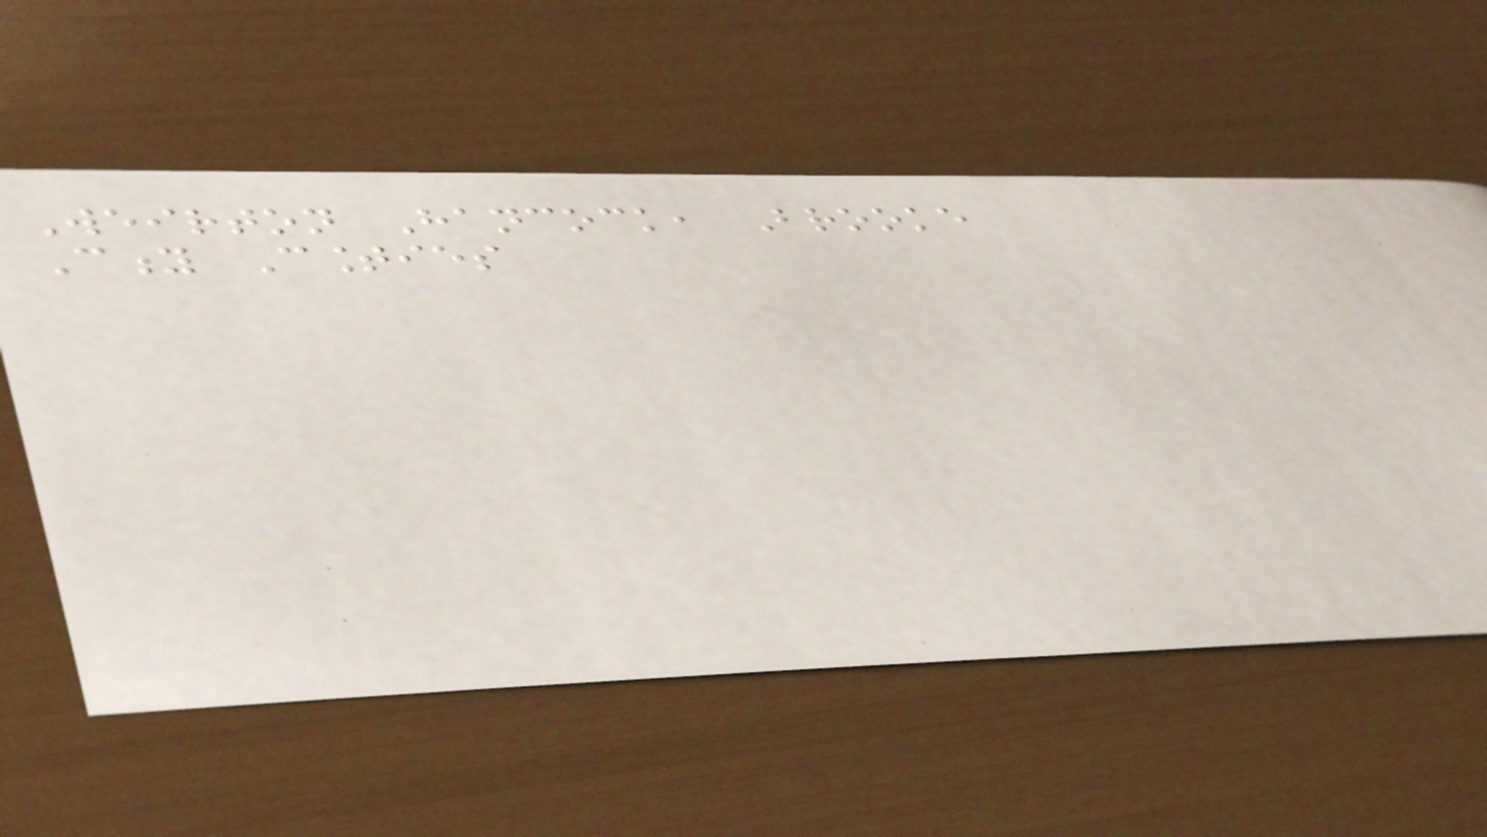Weirton Hancock, Brooke
City Counties
